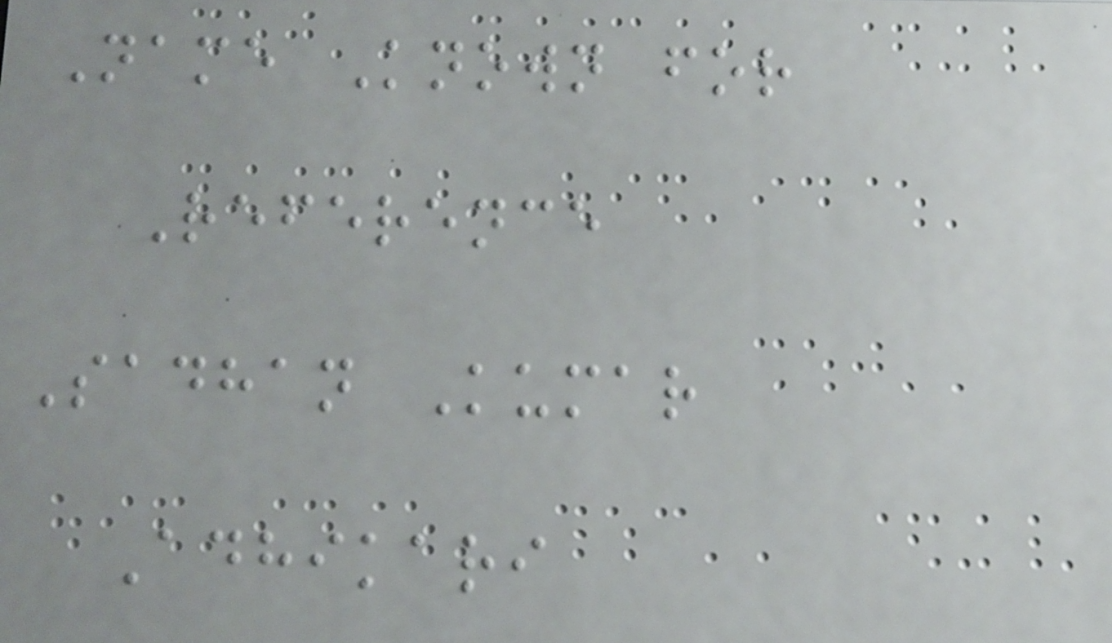Name Known for
Reference
Sadhan Kumar
Adhikari
